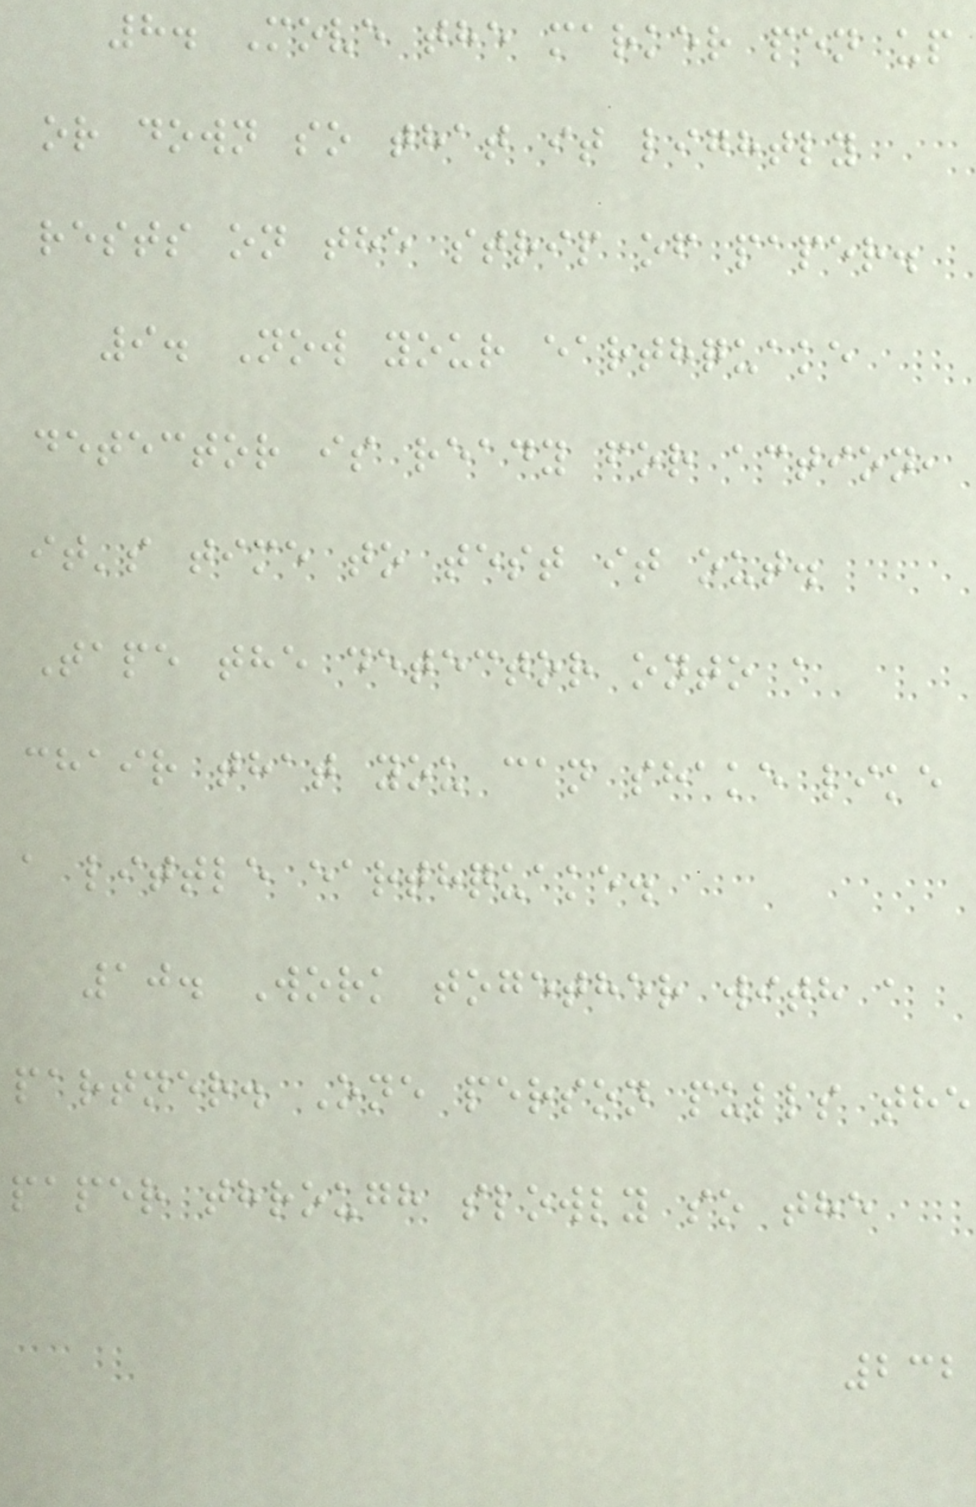8. Move the marker pen up
or down so that it lightly
rests on the strip of paper.
9. Now your earthquake
detector is ready for action,
it's time to test it out.
Tape the detector onto a
chair that you can shake like
a little earthquake.
10. Work together with a
partner. One person pulls the
paper through slowly so the
232
